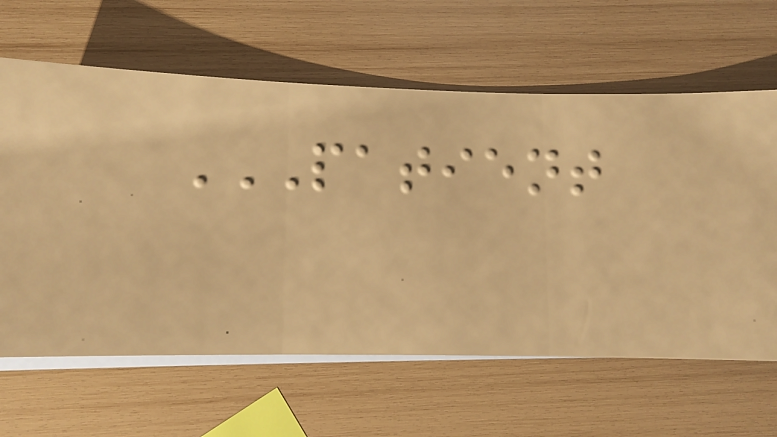PATIENT
